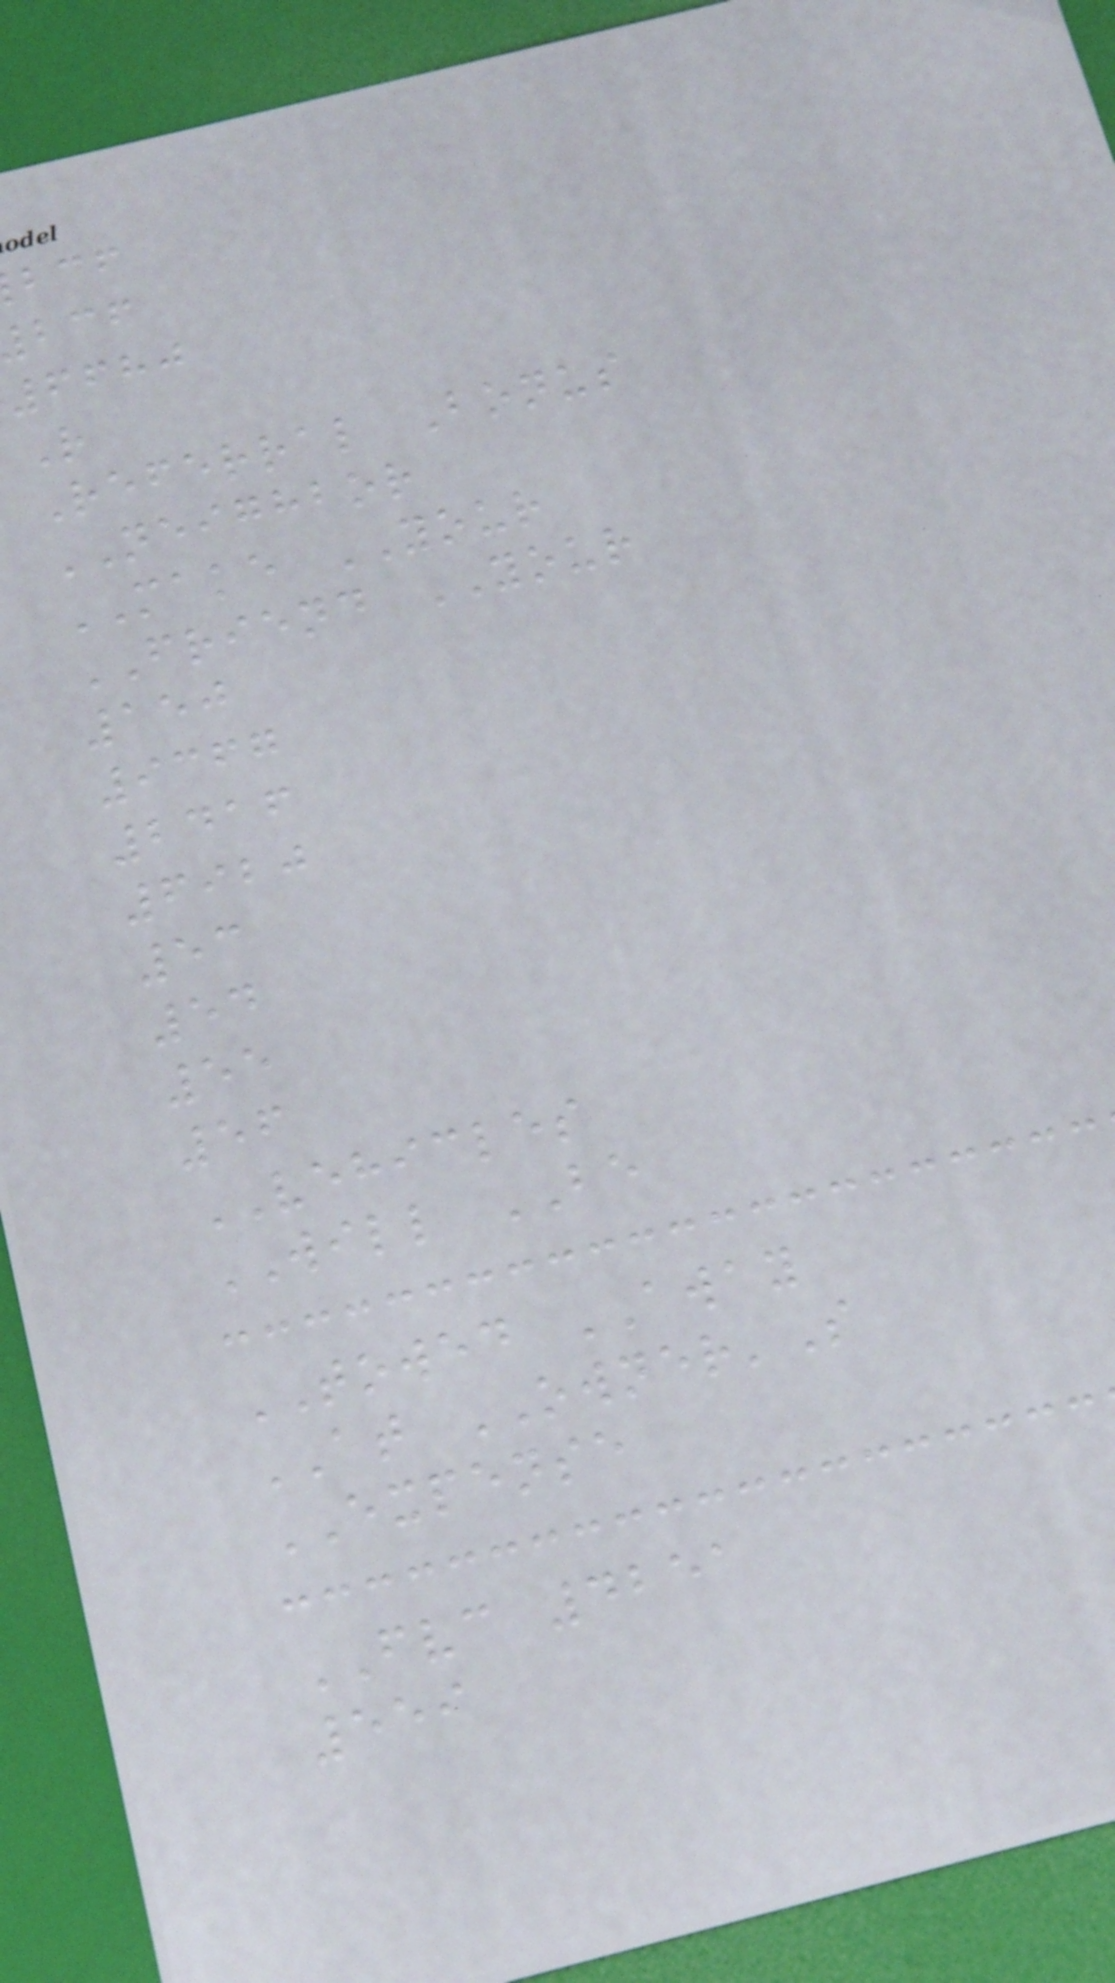6680
R
Referral Bonus
NEIGHBOR
MAKE YOUR
FRIEND YOUR
150
9367
2416
6920
53
54
55
56
VEHICLES
WILL BE
TOWED AWAY
AT OWNER'S
EXPENSE
FVC 4251
559
